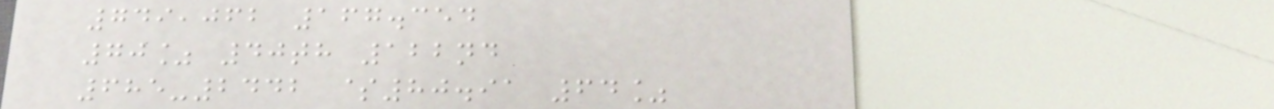749,062 167.354
70% 40th 122nd
685-2442 $80.91 64%
